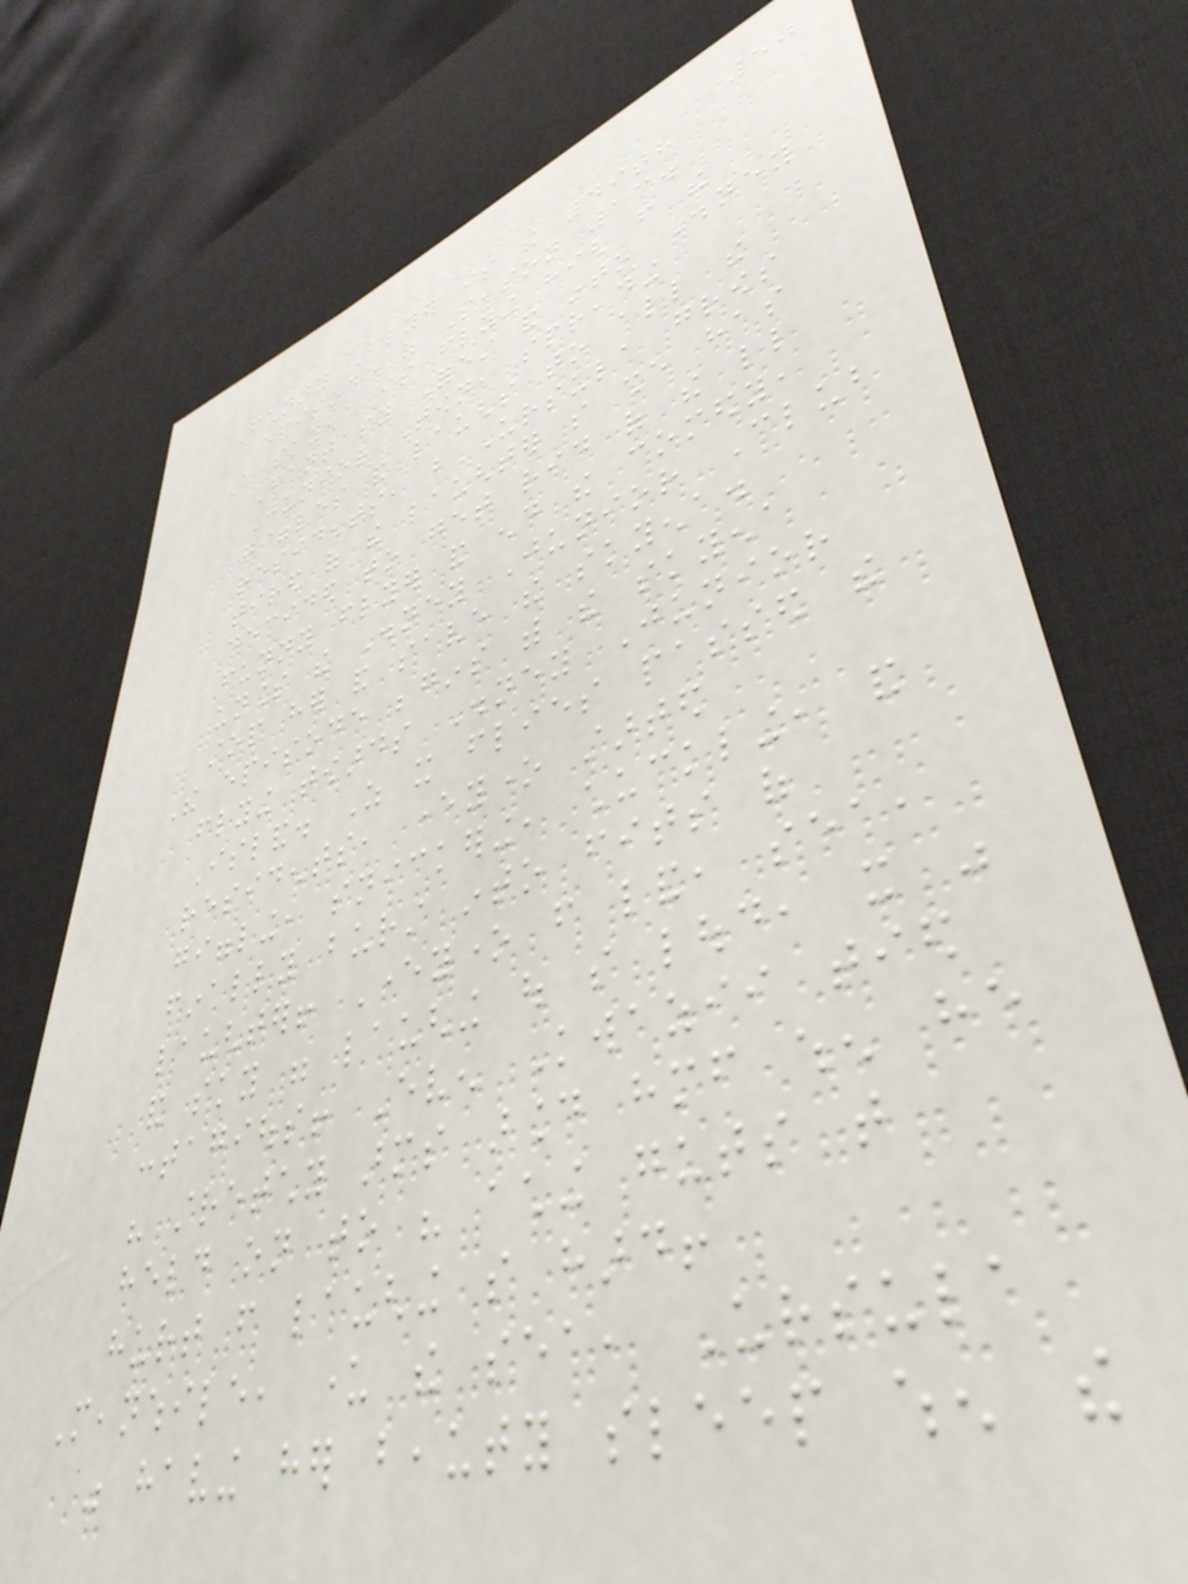50
Funny Flyer is the 49th
episode of Season 13.
A skyena is flying high from the
Fantasy Forest and into Disney
Junior Town, spreading
giggles and laughs to all the
residents, but Ursula grows
tired of the laughter so she has
decided to get rid of the little
funny flyer and end the comedy,
unless the Disney Junior Club
stop her and save the skyena.
The episode begins with the skyena
flying towards Disney Junior
Island. As it flies passed the
residents, everyone started
giggling, snickering, chuckling, and
finally burst into fits of
laughter! Everyone from land, sea,
and sky were laughing out so loud, it was
contagious! Even Kwazii tied
his stretchy arms around himself when he
held on to his aching guts that
hurt from laughing so hard!
Meanwhile, under the sea, Ursula
was having her beauty sleep when the
